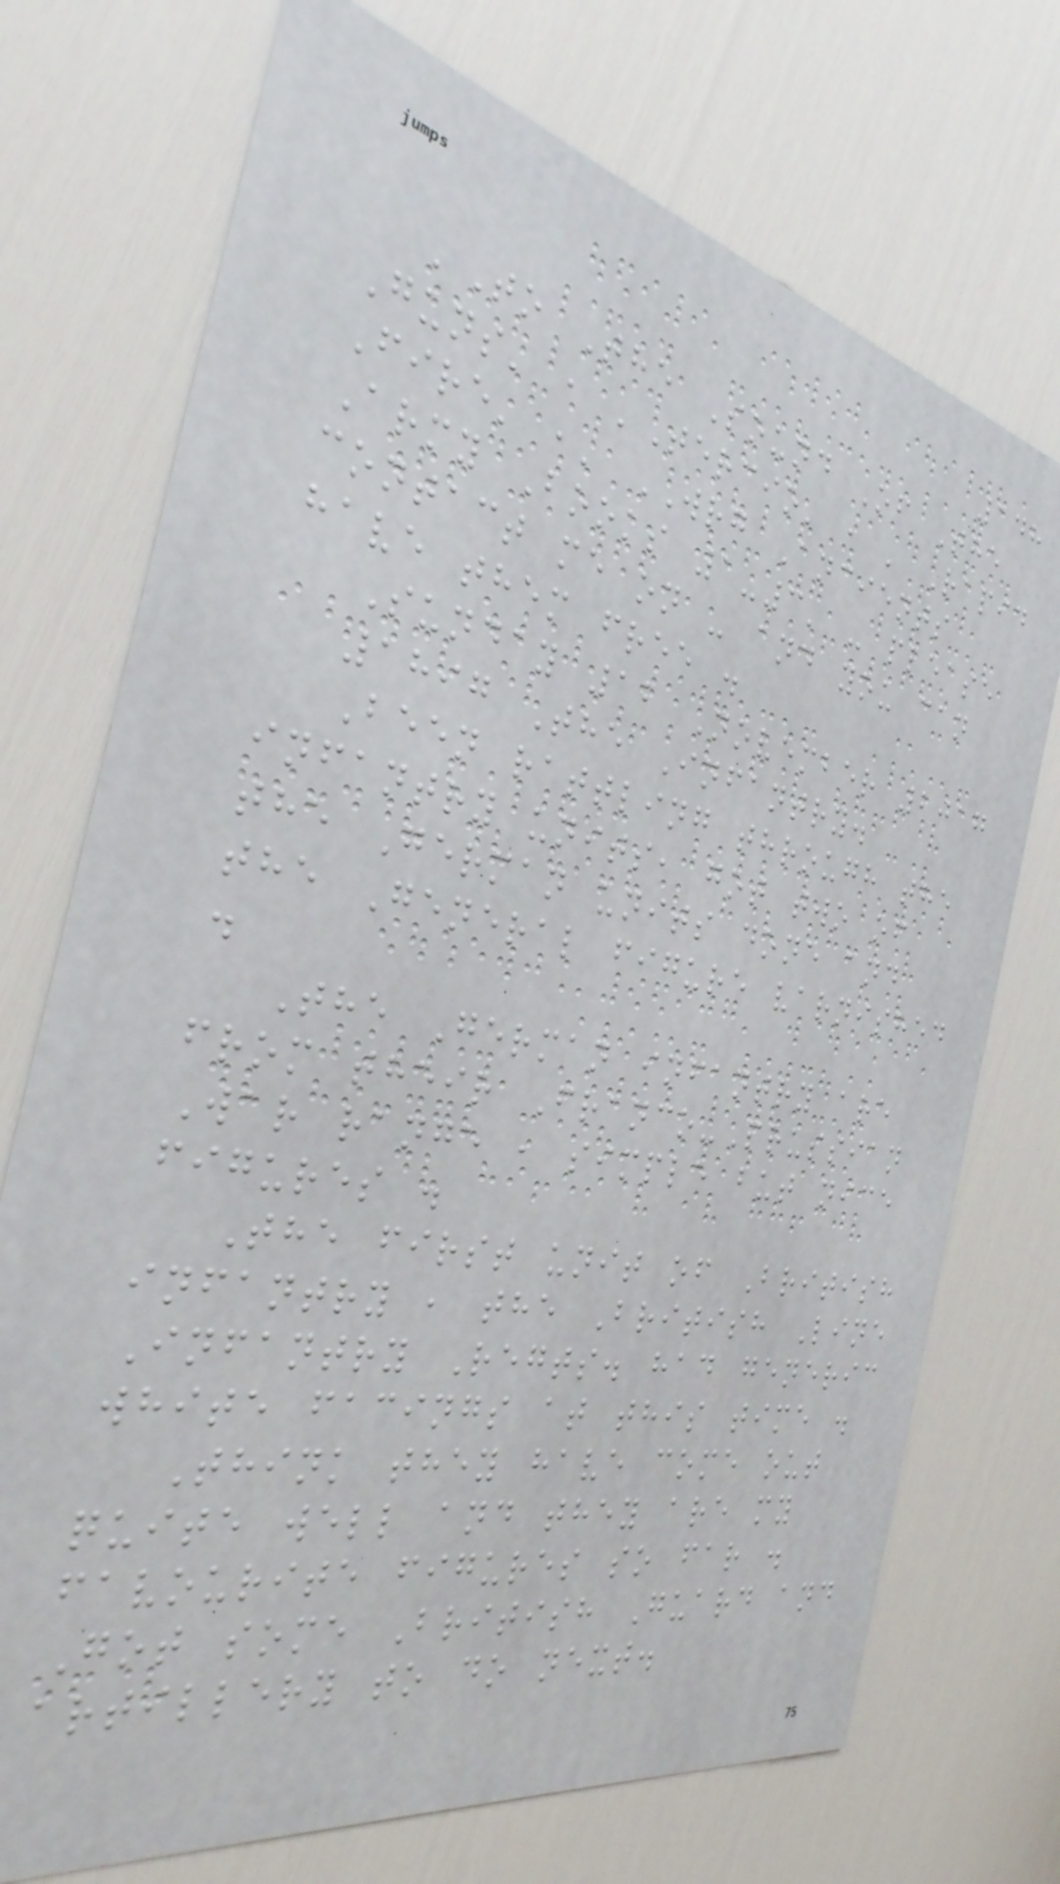148
'To The Sound Of The
Guns' , 'Tercio' , ' Rapid
Fire' ,' WRG Ancients
Army Books 1-3' - please
contact me on - and you can
have them free .
Sunday 12 November 2017
1897 The Infantry.
Been rattling through the
infantry units, got two of
the German units done and
the General figure varnished
.
The German infantry are
from their Franco-Prussian
War range , simple but nice
figures .
The first unit of British
infantry , the British Line
Infantry Regts. had generic
white facings at this time .
Think they have come out
quite well and they are my
favourite figures so far .
Got some British Guard and
artillery to do next.
